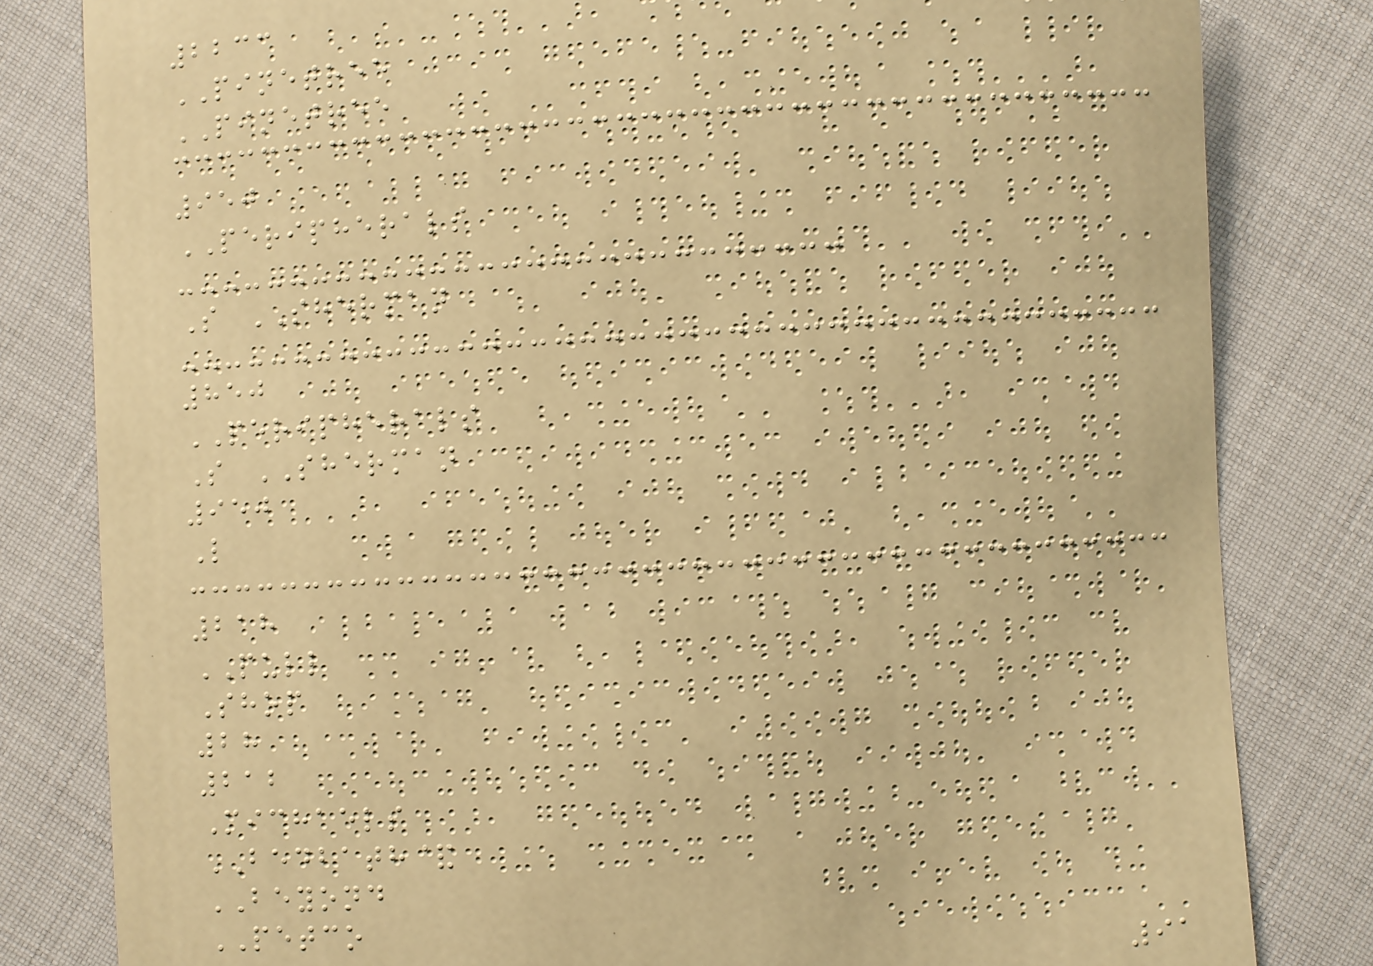2233
PINETREE
PINETREE
950
PERIPHERALS
S SHERMAN
850
PERIPHERALS
S SHERMAN
950
L
218
PULL
Shop
28
212
Michaels
BEDBATH&
BEYOND
PETCO
91
